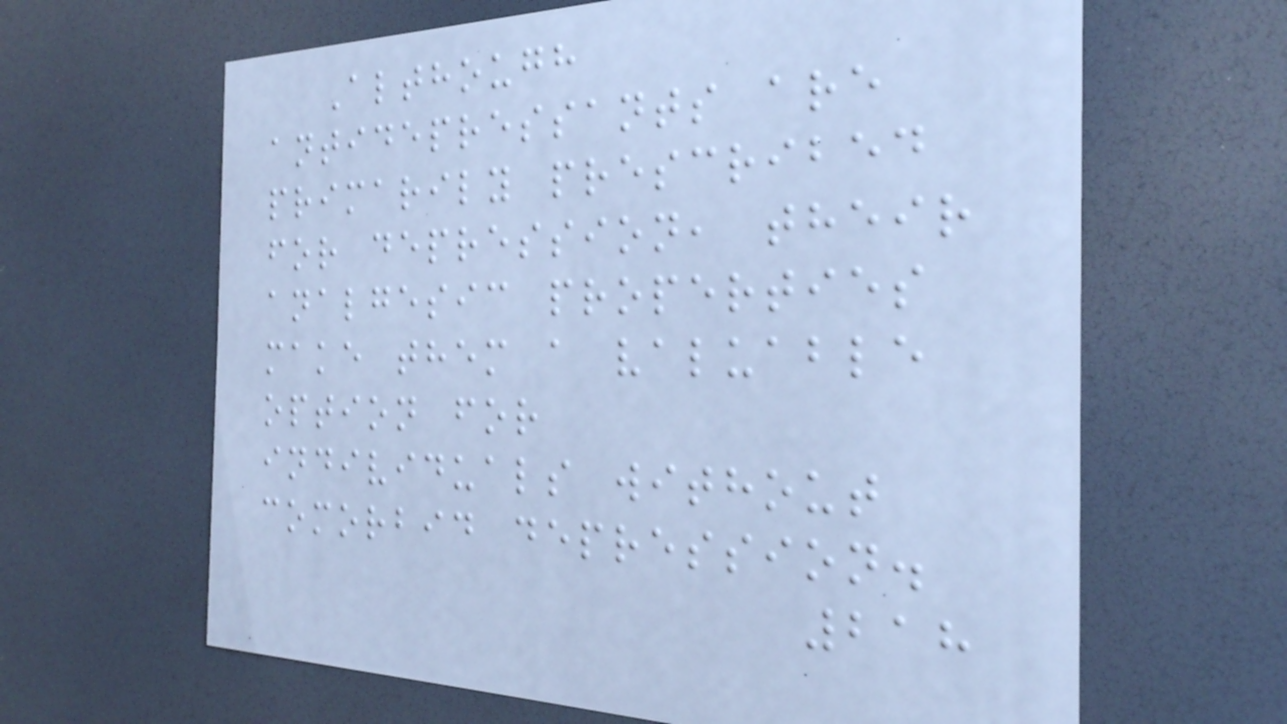Although
antidepressants are
primarily prescribed
for depression, their
analgesic properties
make them a valuable
option for
individuals without
comorbid depression.
218
